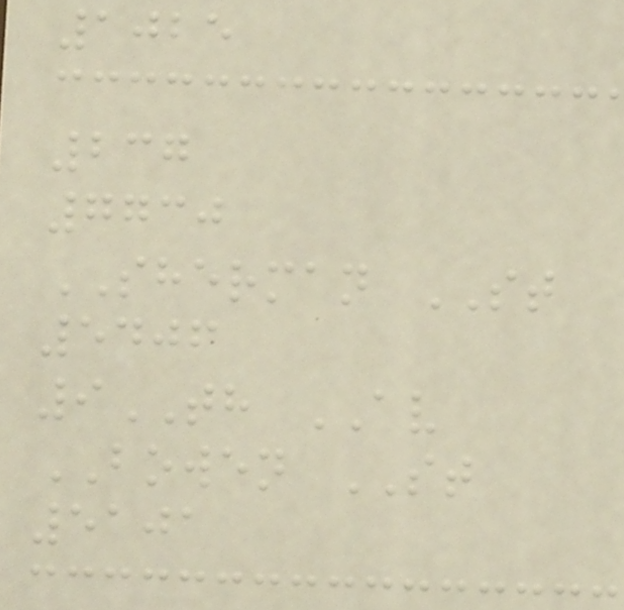1025
237
7730
SHERMAN ST
5406
9TH AV
BOWEN ST
5101
